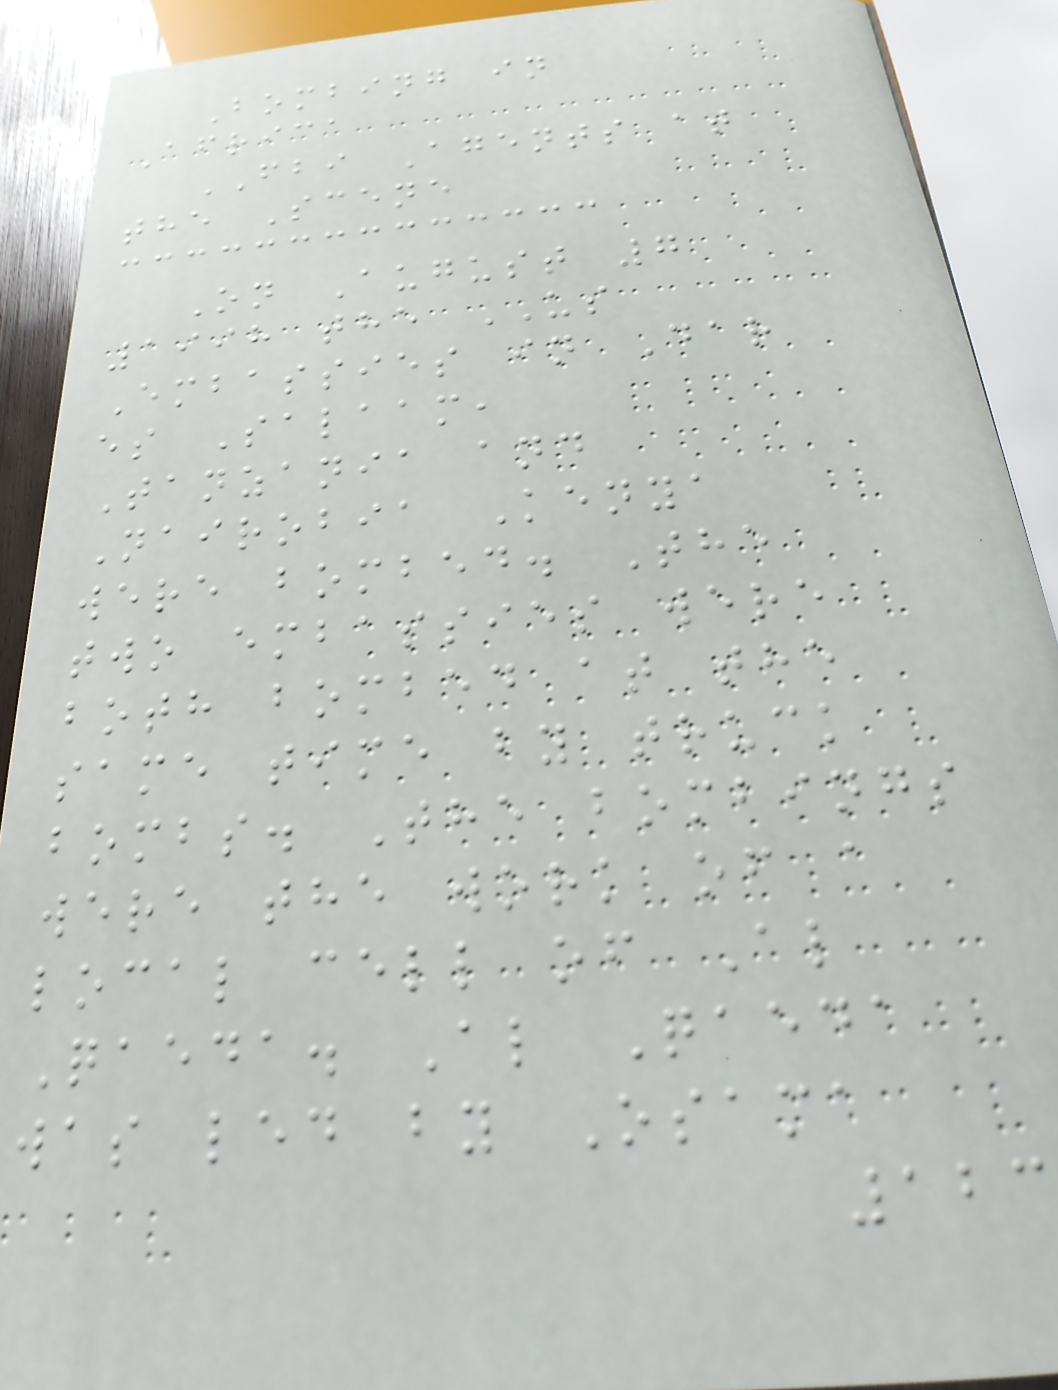Bombing in
Africa
FBI Agents at
the Scene
On August 7
1998 the US
Embassies in Dar
es Salaam,
Tanzania and
Nairobia Kenya
were bombed. The
two embassies were
both bombed at the
same time by truck
bombs. The bombings
were the work of a
local cell of Al
Qaeda. Al Qaeda
was led by Osama
123
